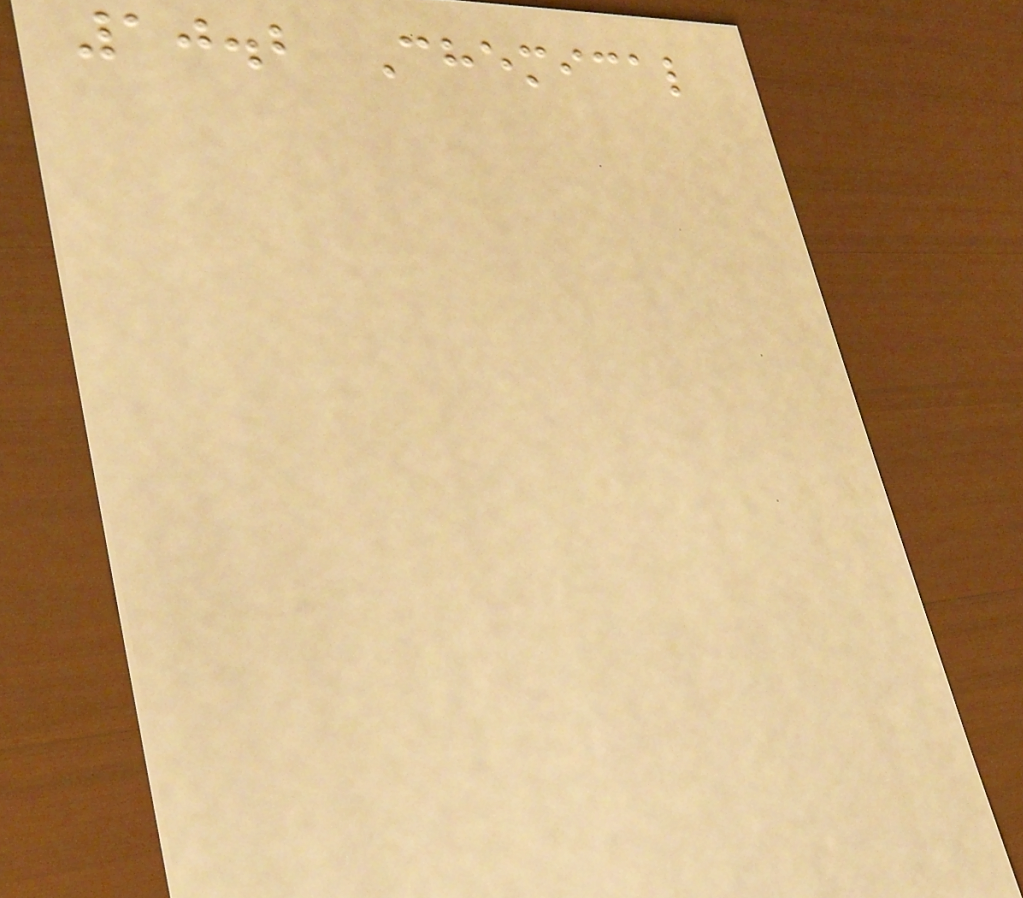10.2 Chemical
